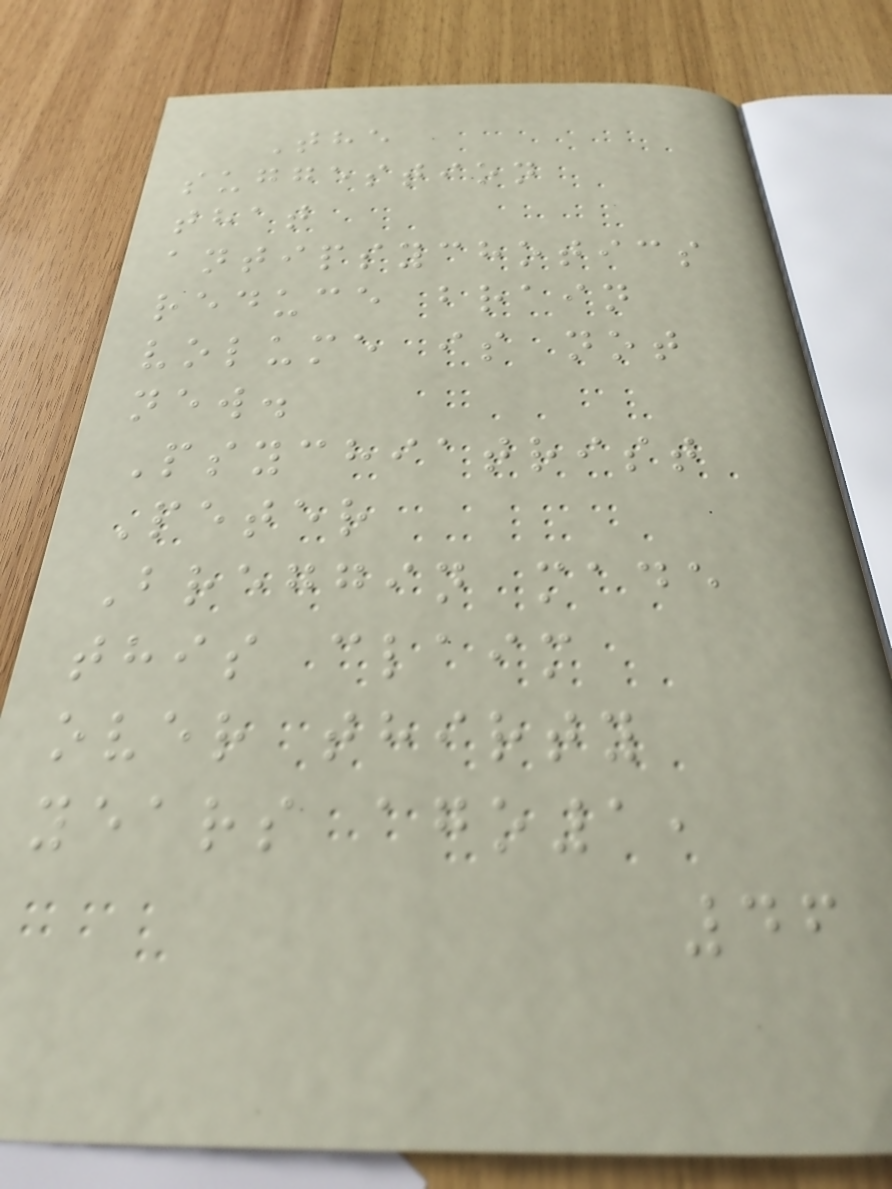The
suggestion
that
antipsychotics
reduce brain
volume is not
new.
Psychiatrist
Peter
Breggin made
this claim
over thirty
years ago1,
46
